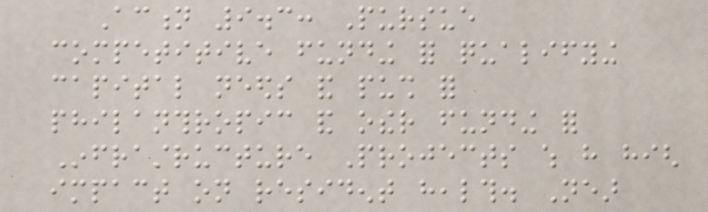Action 9.3: Pursue
competitive funding for qualifying
capital needs and push for
philanthropic and other funding for
Infrastructure Projects which have high
impact on resident health. Near
